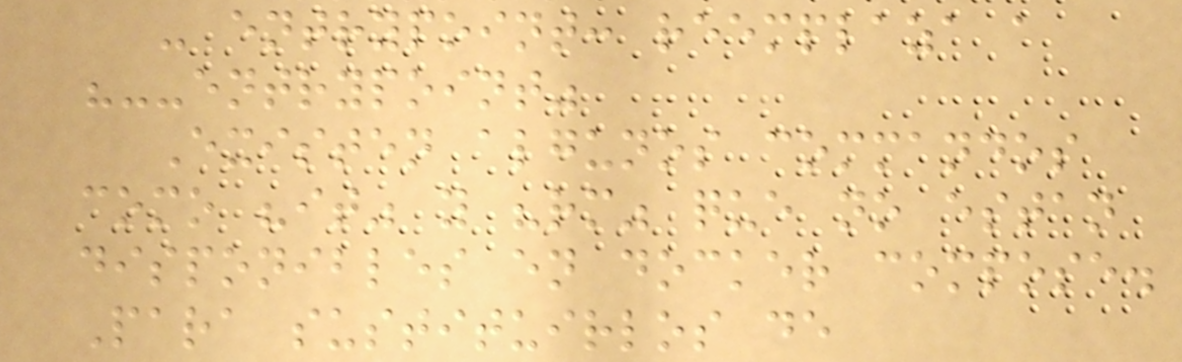- entrypoint: reemplaza a
"--entrypoint"
Existen algunos commandos
como "it" y "rm" que no estan
disponibles en docker compose.
Para sustituirlos de
